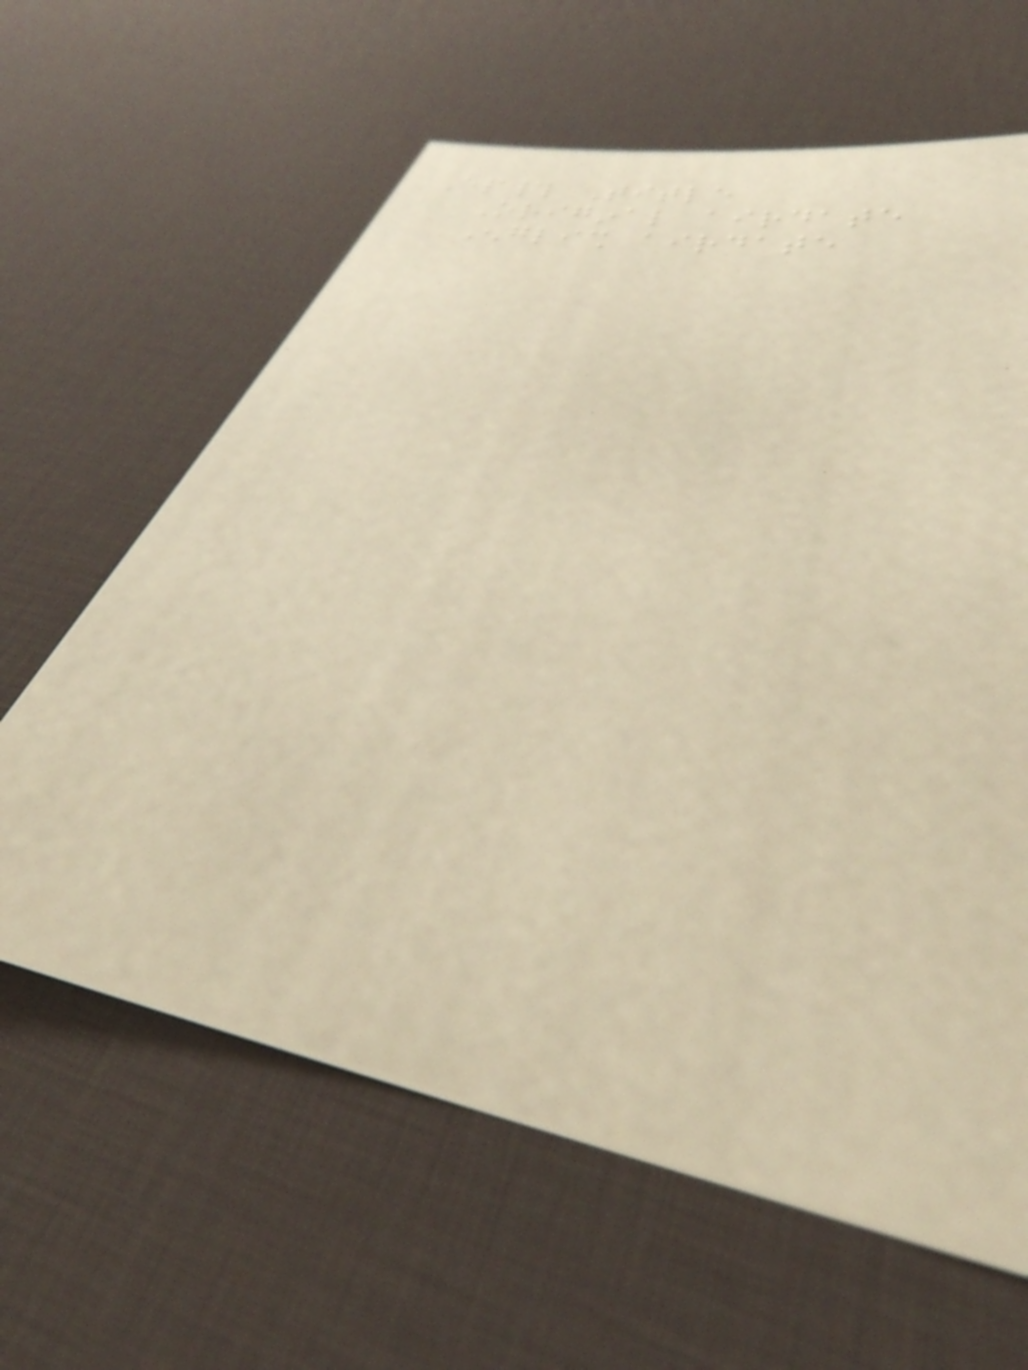Ep# Title
Original airdate
English airdate
